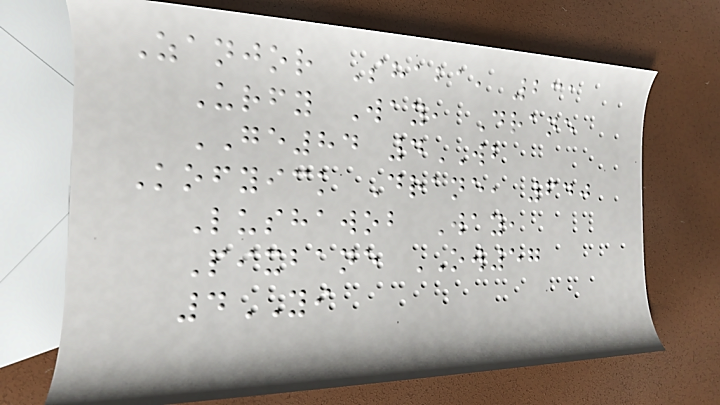Zanjor Shaba, 231
Urfy Way, Drane
GE84 4WB
Kofyick Drane, 640
Lushawob Way,
Pixbane OW57
4YI
